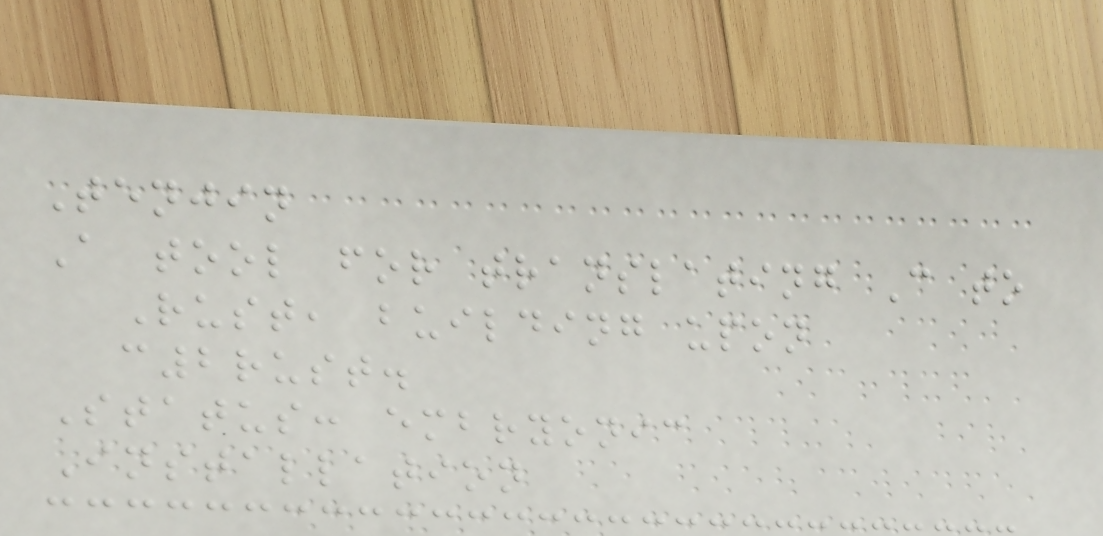Tenjin
A tool for translating C to
Rust, building upon
c2rust.
Status: embryonic
Installation
